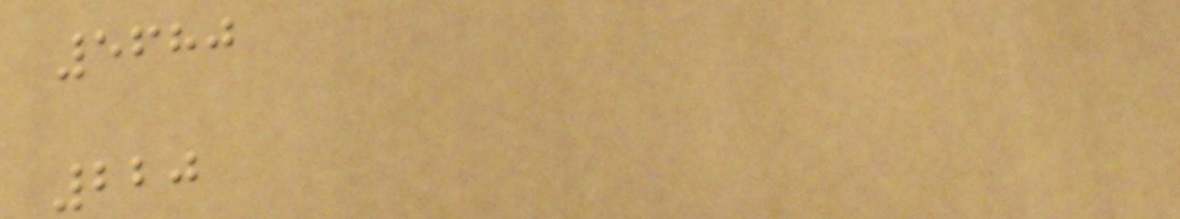5680
220
